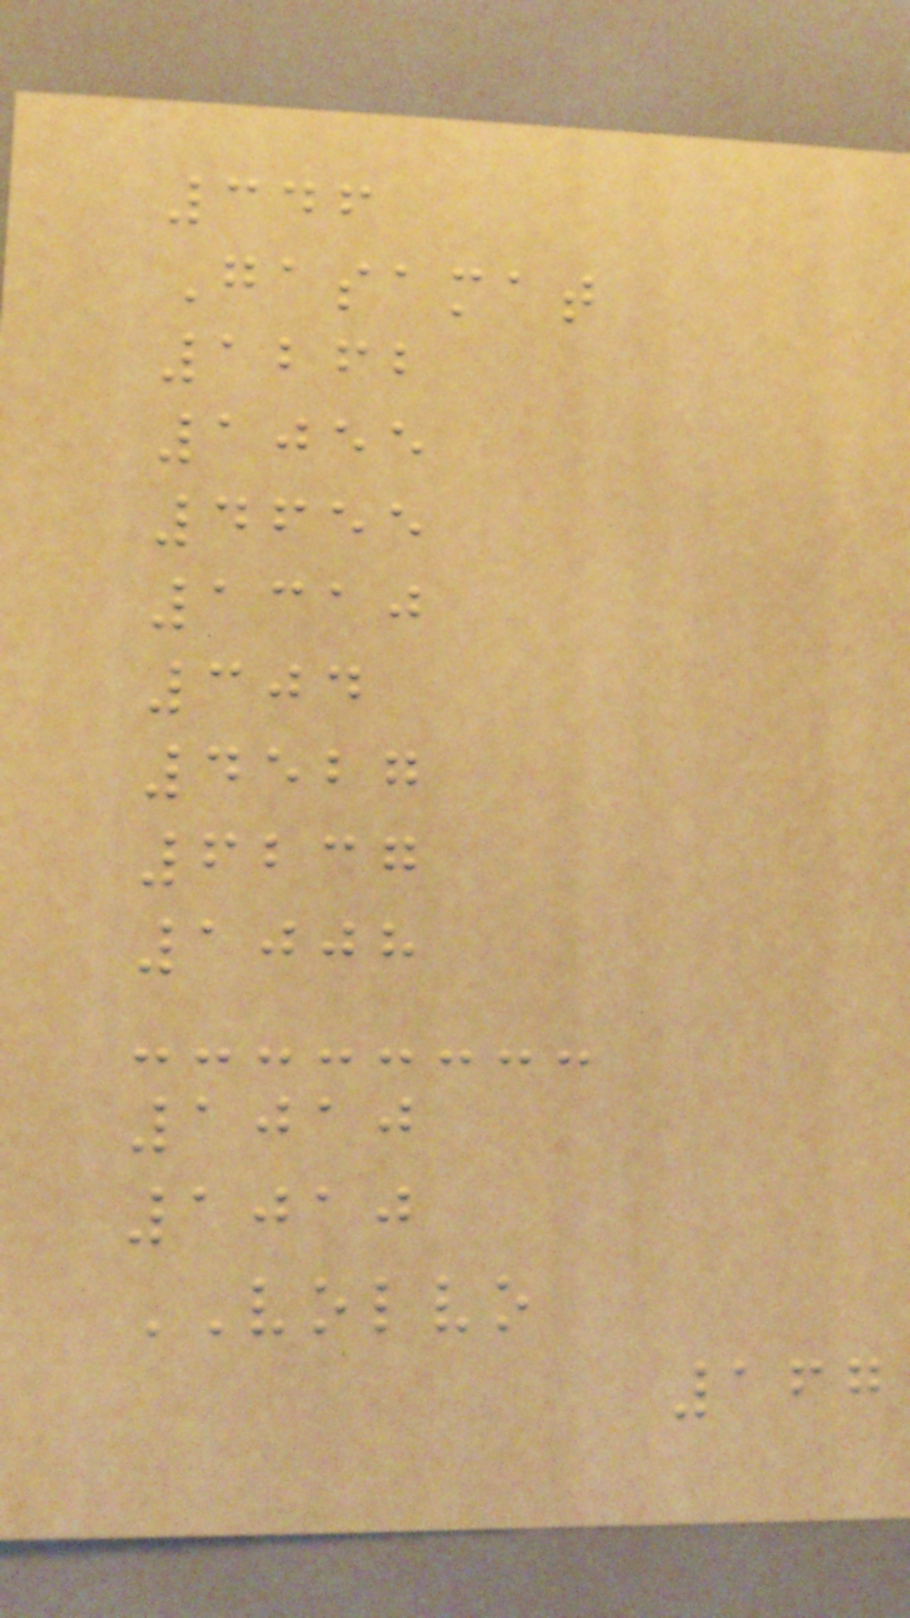346
Gasamat
1262
1055
4655
1310
304
4527
6237
1008
1010
1010
VOLVO
167
